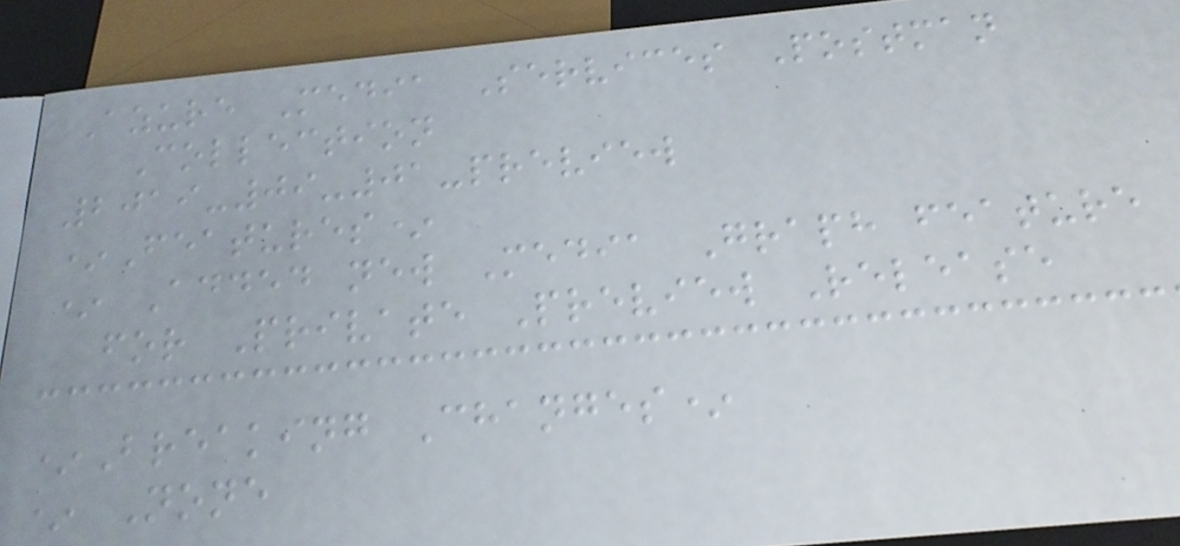Azure Media Services Postman
Collection
2019-09-01-preview
*Features*
* Added new Media Graph feature
for Private Preview Release
*Breaking Changes*
* None
